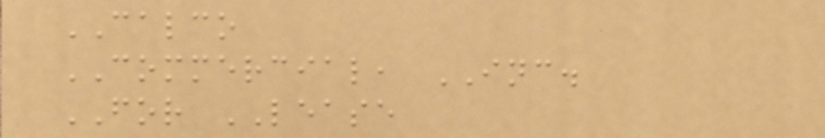CALCO
COMMERCIAL, INC.
FOR LEASE
